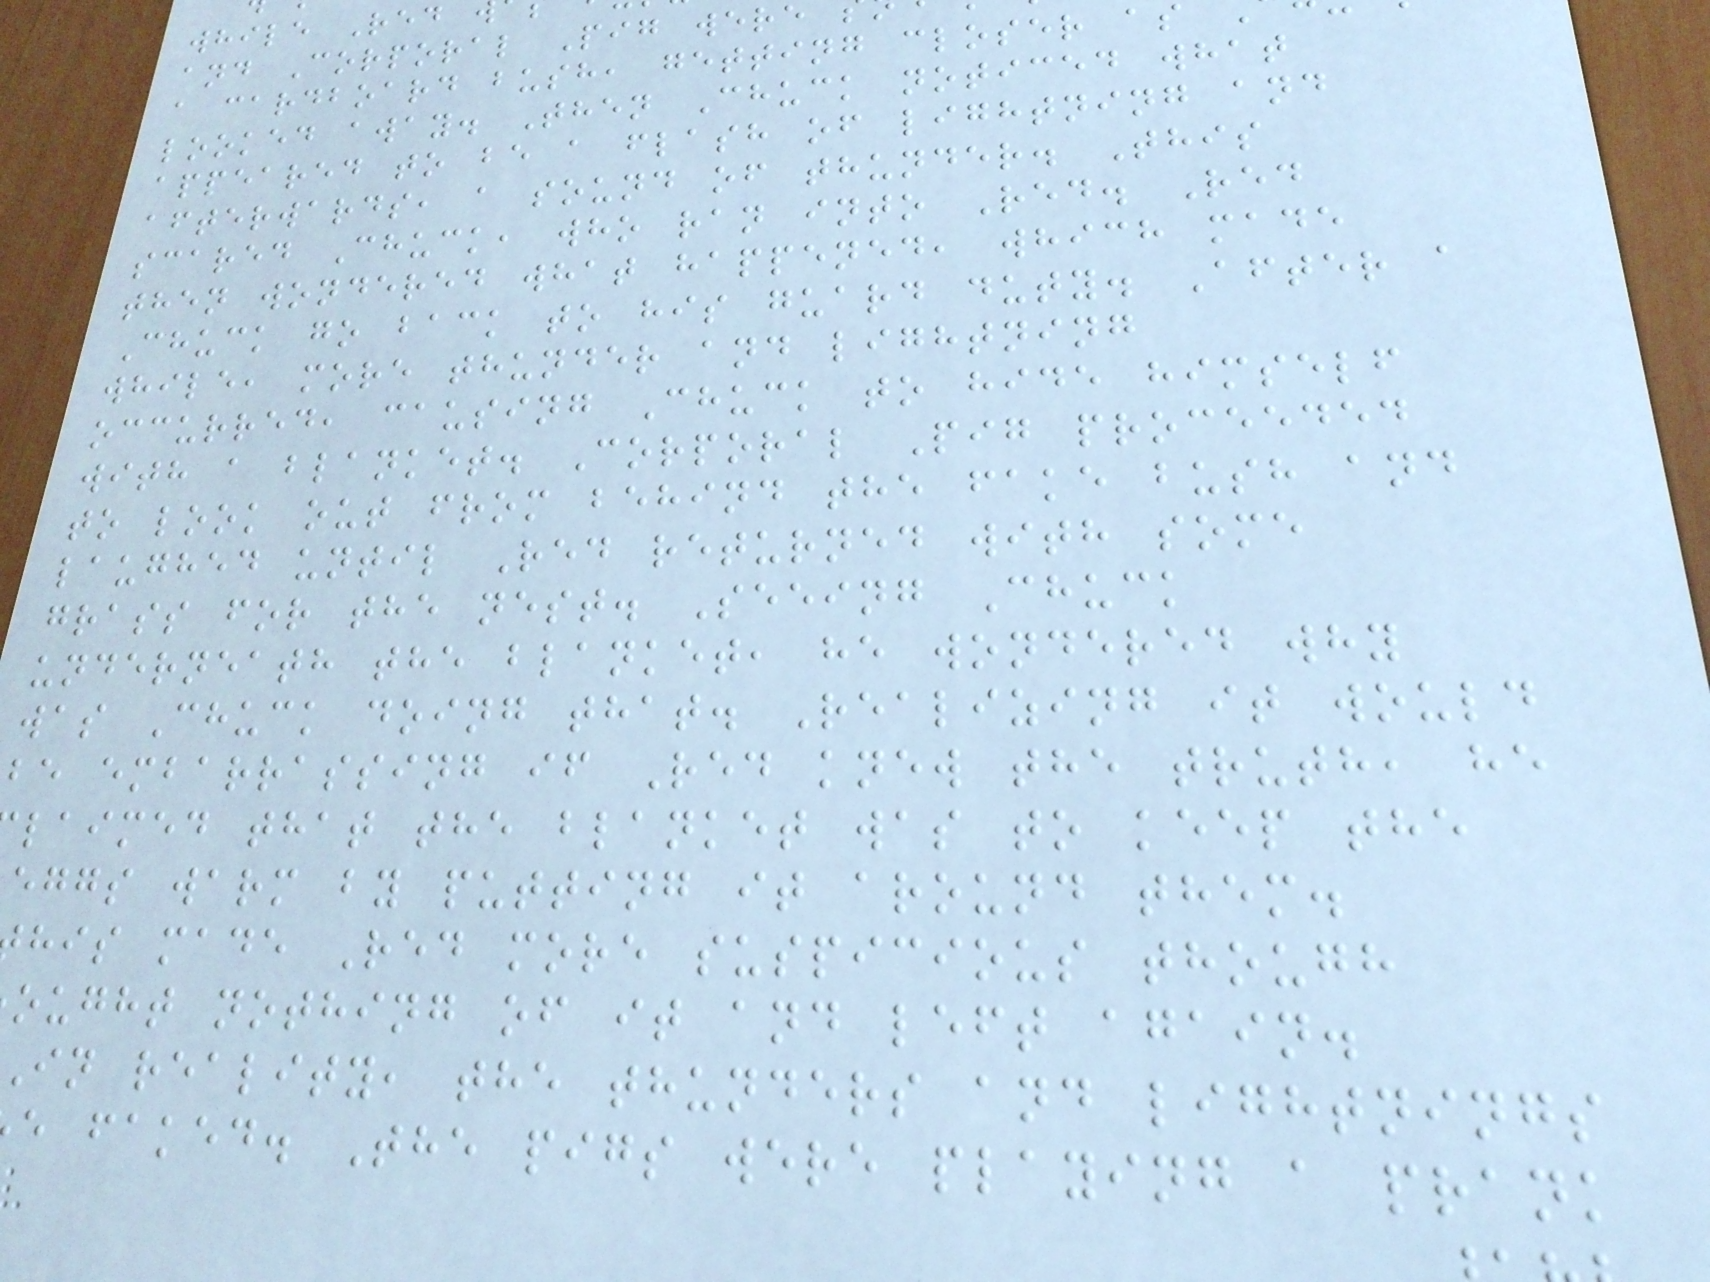while Red
and Corporal Pig were
a cardboard bush, getting closer as
looked away. Then Chuck noticed what
appeared to be a flash of lightning and
afterwards, a sound of thunder. This
scared Chuck, who ran into Red. Red
then wondered what happened, which made
Chuck go back to his guard duty. After a
while, more thunder and lightning
occurred, causing Chuck to hide himself
with a blanket. Corporal Pig proceeded
to look out from behind the fake bush and
laughed until Red returned with some
grass for the nest. Seeing Chuck
underneath the blanket, he wondered why
was Chuck doing that. Realizing it would
be embarrassing if Red knew the truth, he
laimed that the blanket was to keep the
eggs warm by putting it around them.
his made Red more suspicious though
ought nothing of it and left again.
in reality, the thunders and lightnings
e faked. The pigs were playing a prank
